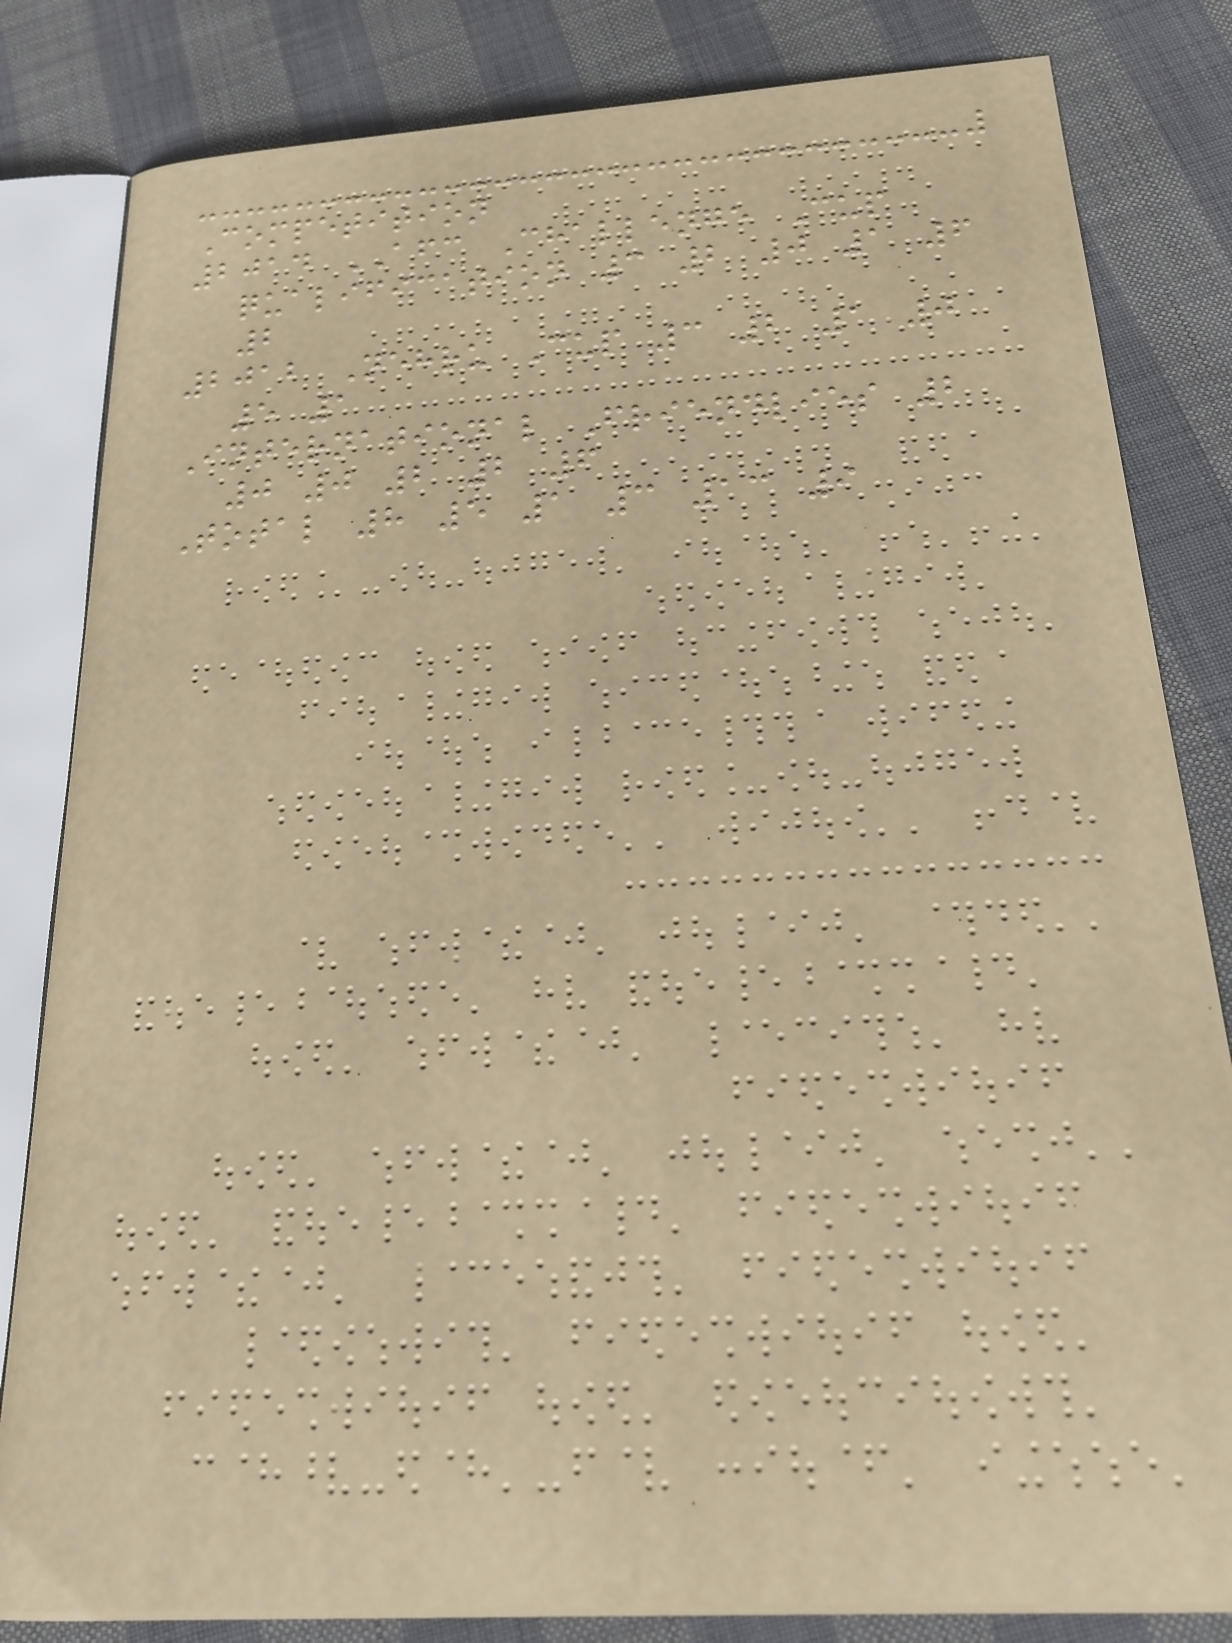Competition
2014 AFC Challenge Cup
qualification 3 2 0 1 6
2
2012 Nehru Cup 3 2 1 0
5 1
International Friendlies 2
0 0 2 2 6
Total 8 5 1 3 13 9
